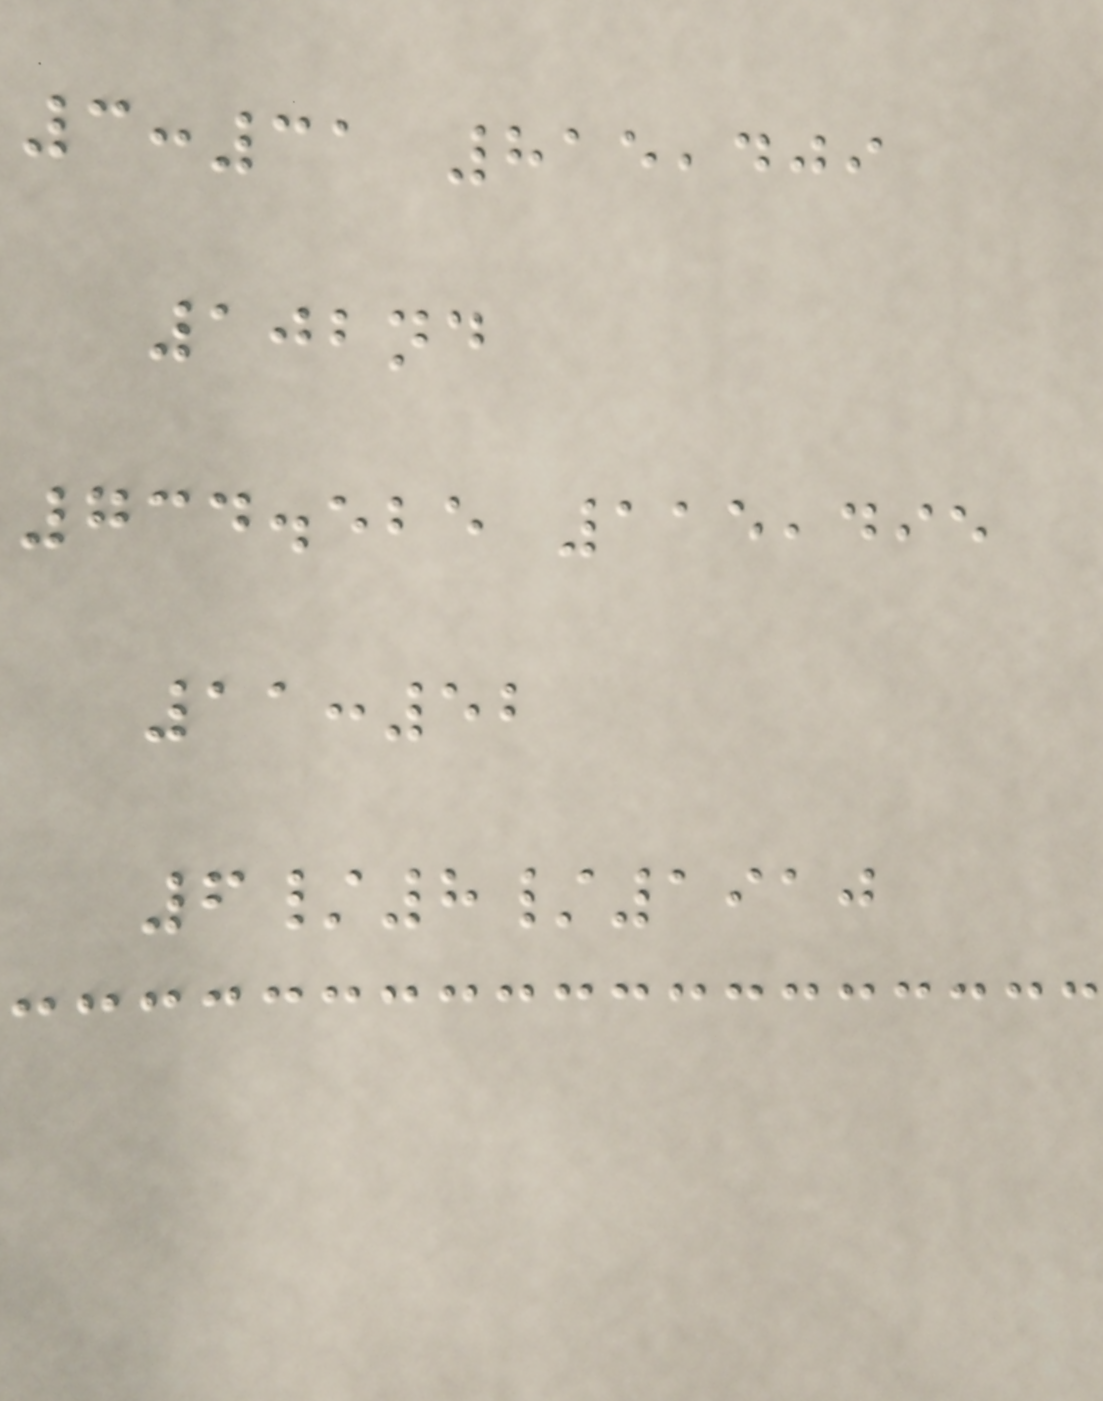3:31 815,409
102nd
734.525 115,495
11:52
6/8/1910
